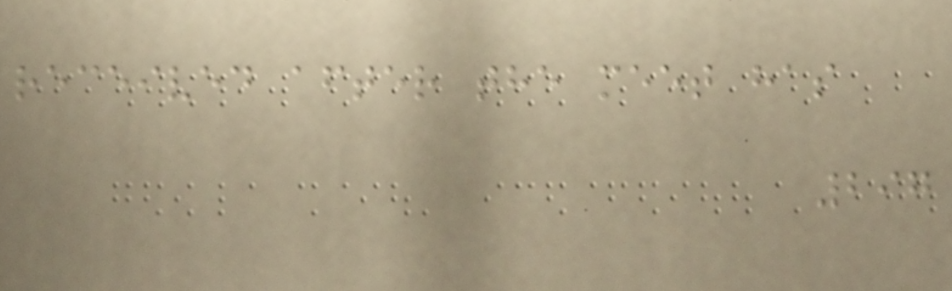received after the meet has
297
